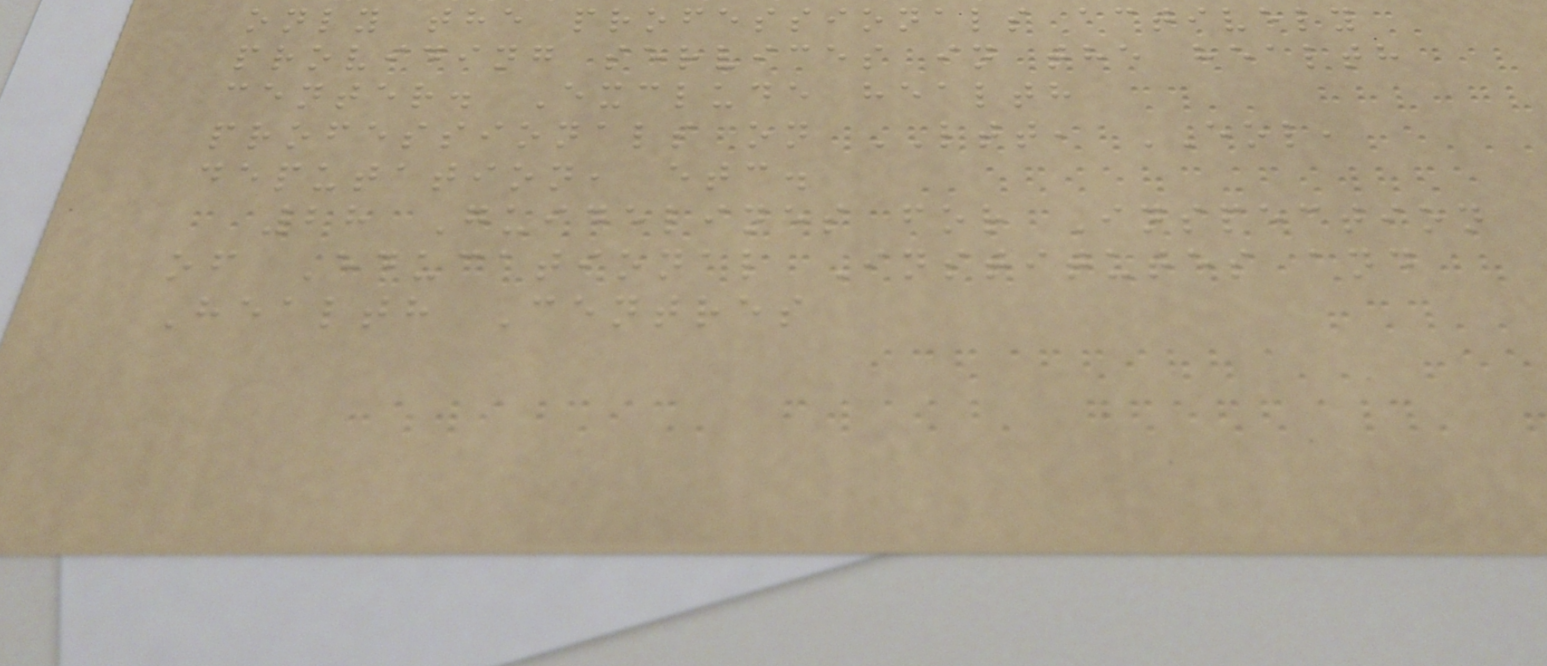only the professionals actively
providing services in the health
center. Exclude health
professionals on LTT, EOL,
deputation, etc.
28 Guidelines for Inspection
of Educational Institutes and
Health Centres
